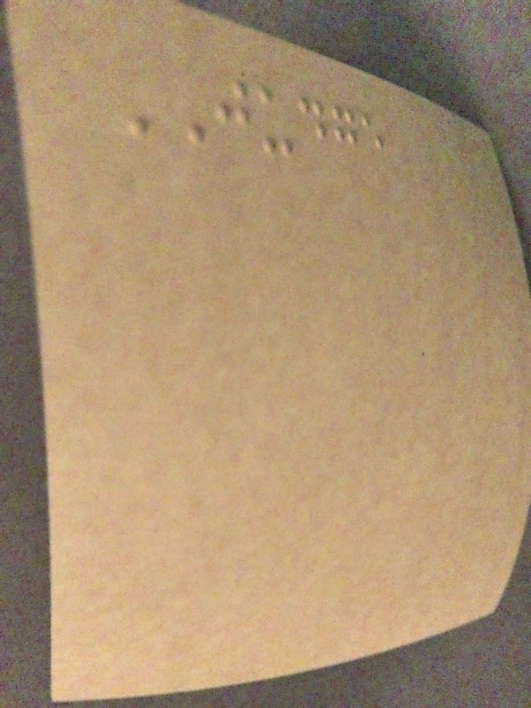JUDGE
